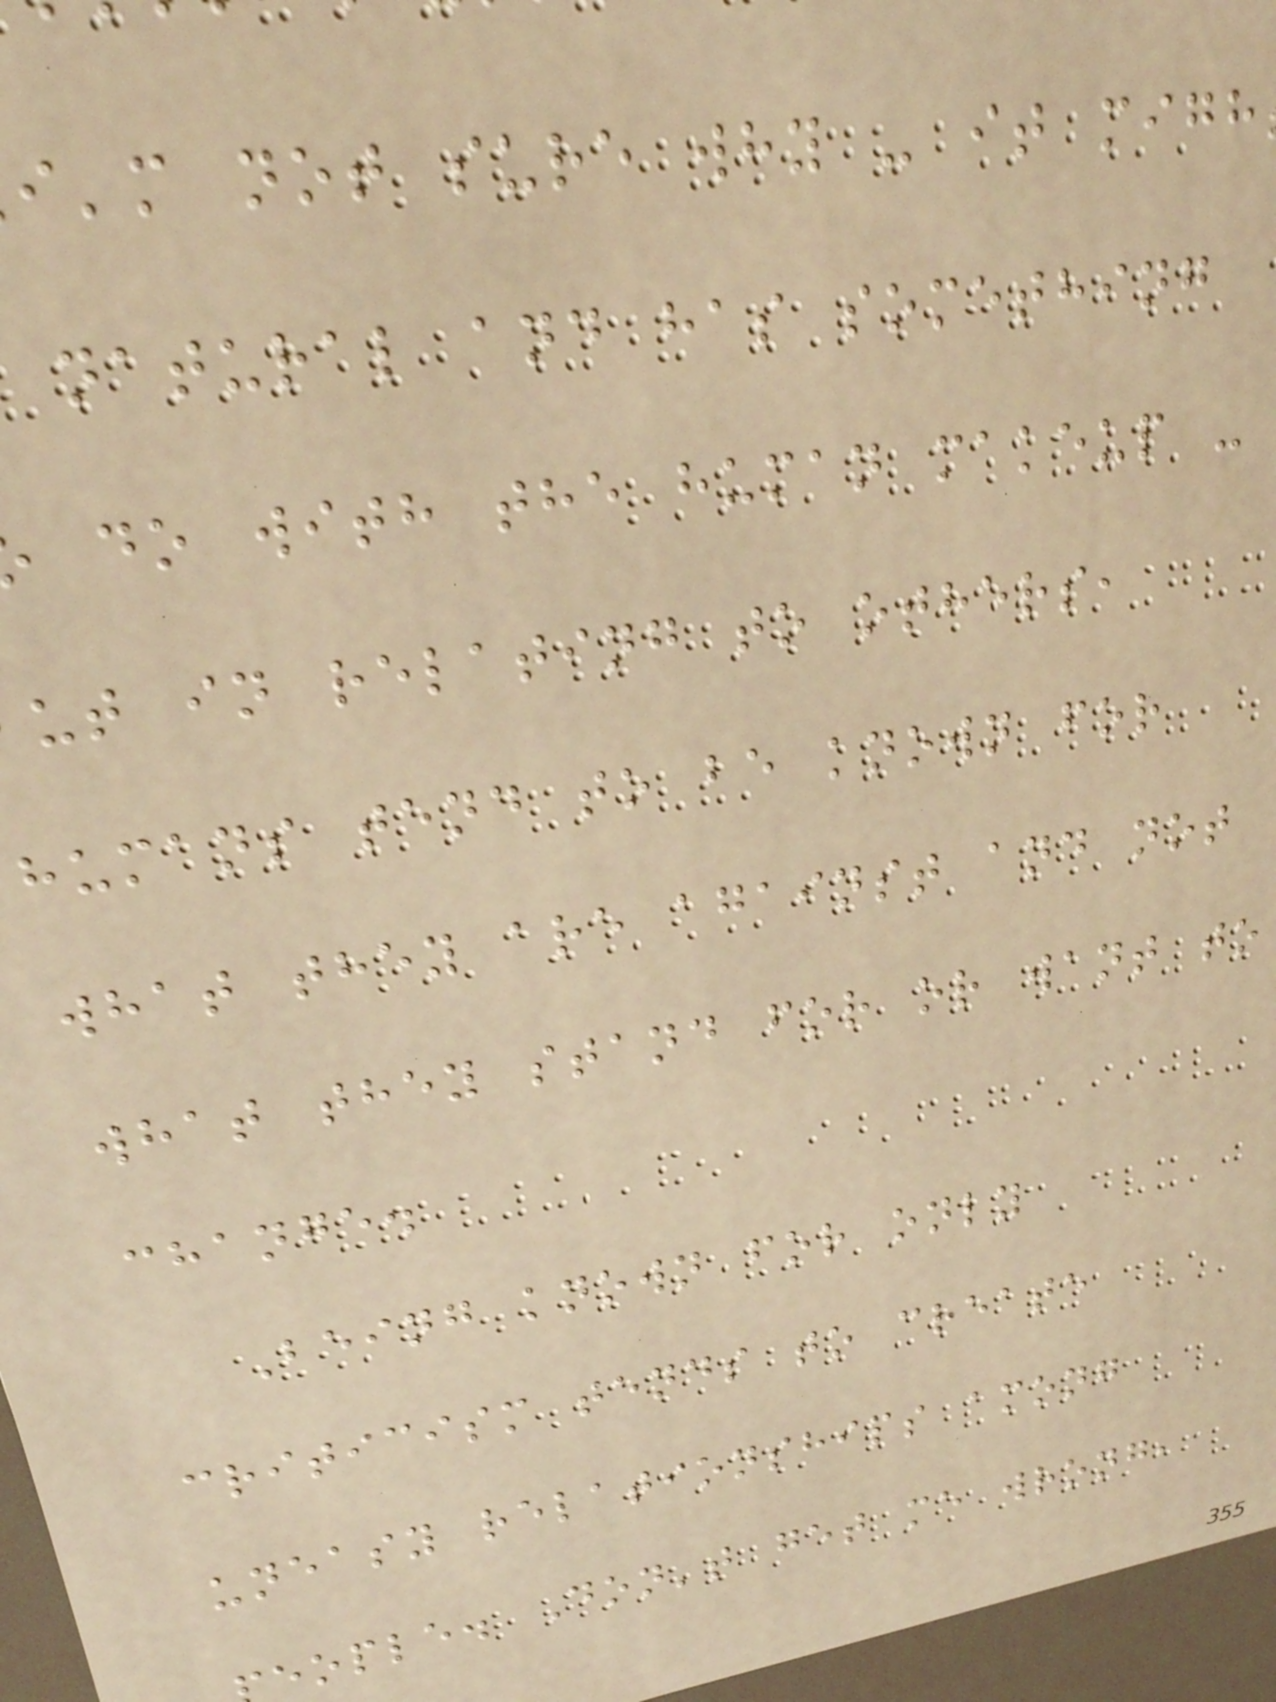i'm not sure why - it migh
natural and has something
do with the human makeup -
ut in relating to others,
humans tend to be known for
what they are against and not
what they stand for or want to
change.
Being known for only
criticism tends to create
uneasy relationships among
eople. Don't get me wrong,
